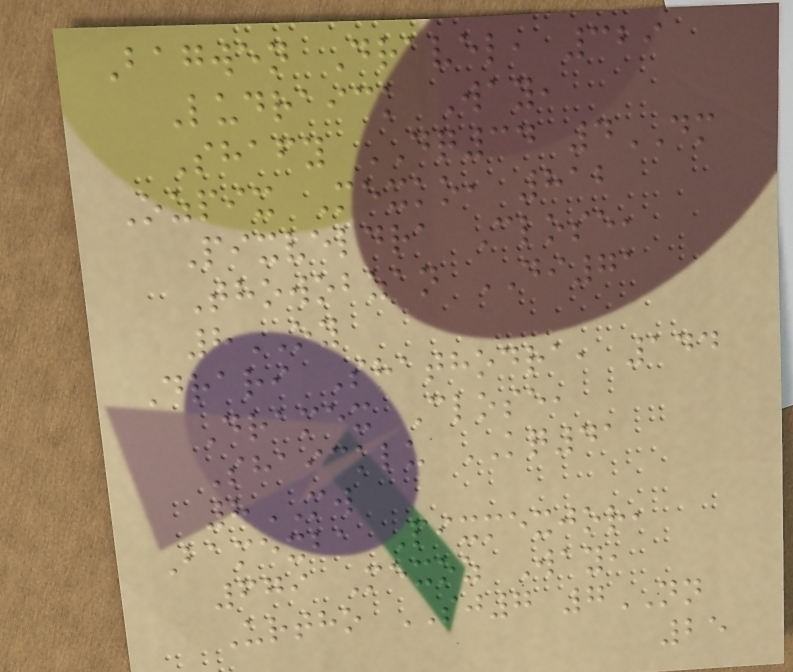Bagwen Dravel, 329
Ludraick Way,
Shafy DQ34 4DM
Ozpix Mexko, 812
Pixveldra Close,
Thowobzan DI71
8OY
Drari Shathodra, 144
Dramex Close,
Shaicklu KQ41
8MW
Bamexba Pixmexjor,
679 Mexoz Way,
Urtho SJ7 7NN
25
